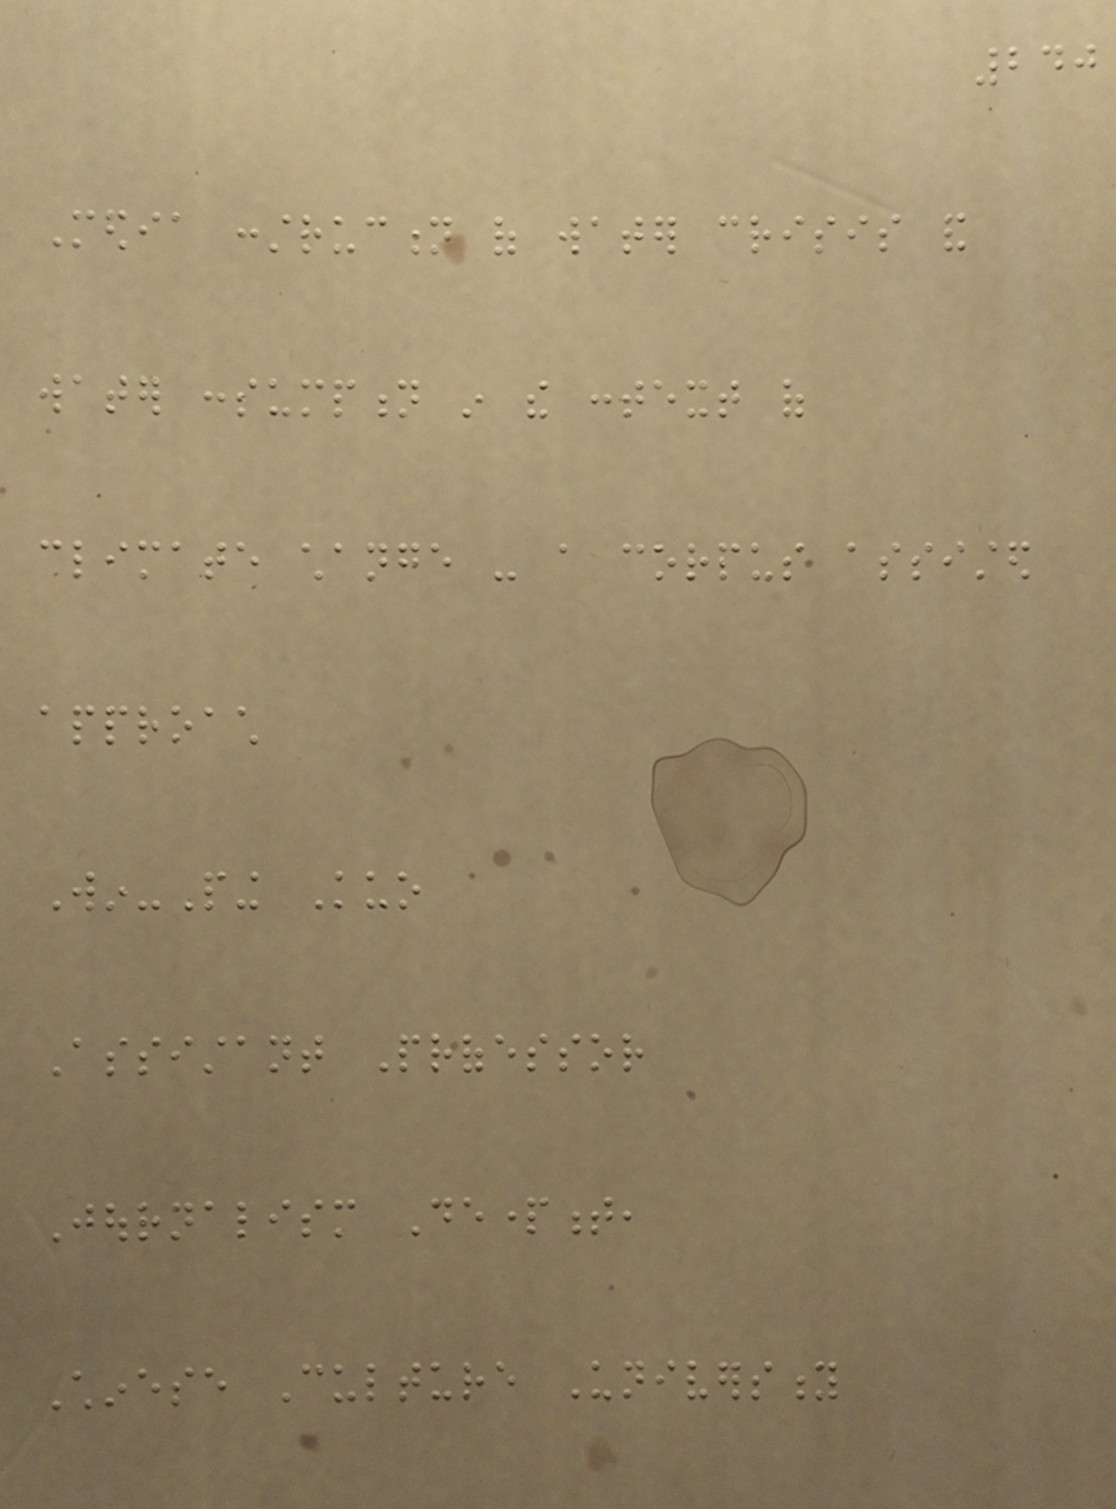240
Media construction of water crisis and
water consumption in the context of
climate change - a corpus assisted
approach
Win-Ping Kuo
Assistant Professor
Journalism Department,
Chinese Culture University
